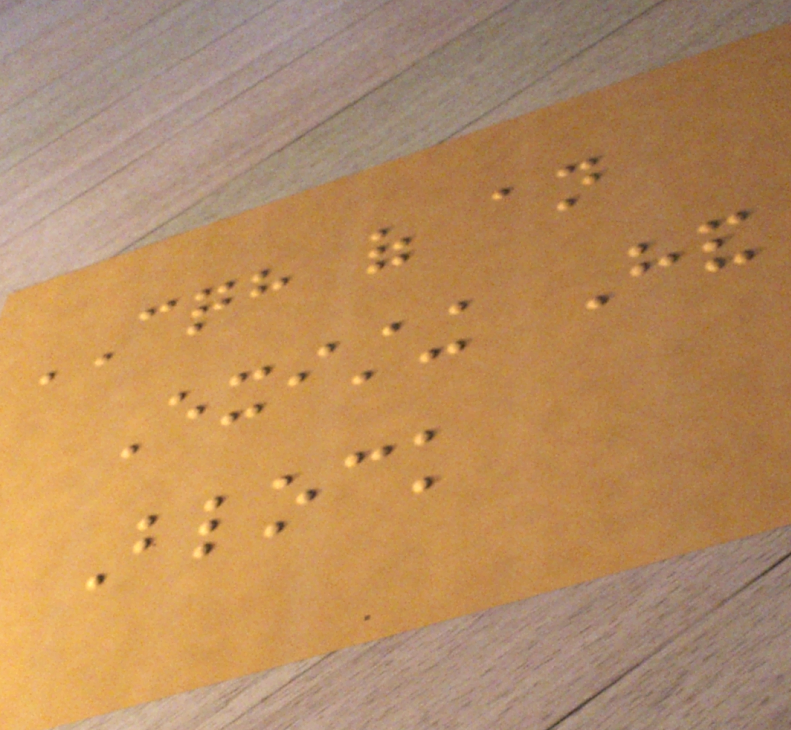CQH of an
Existing Hand
Block
